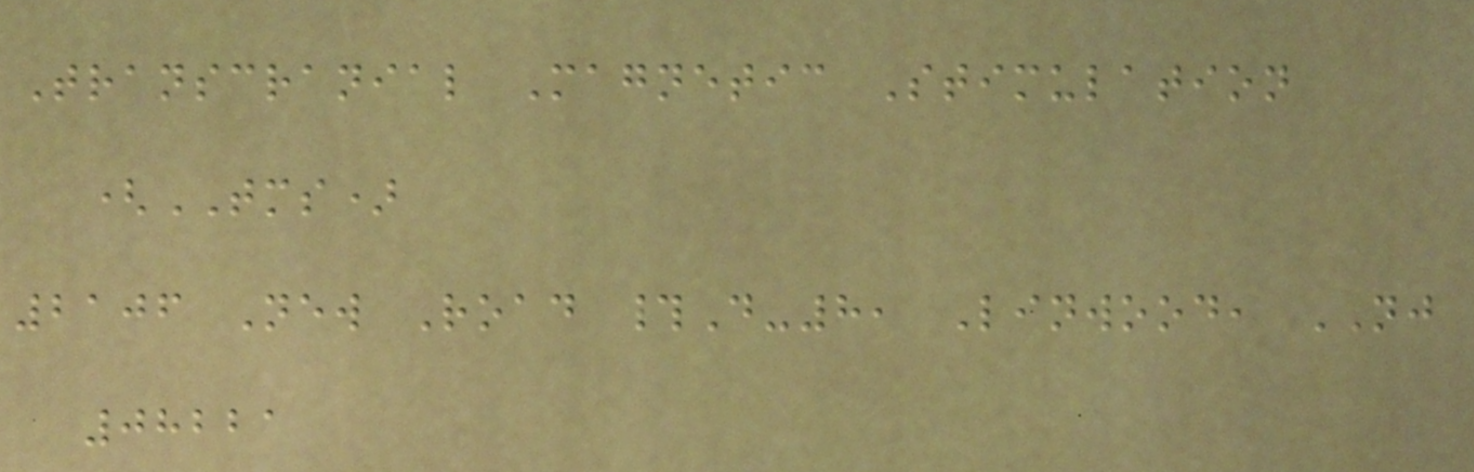Transcranial Magnetic Stimulation
(TMS)
2106 New Road #D-8, Linwood, NJ
08221
